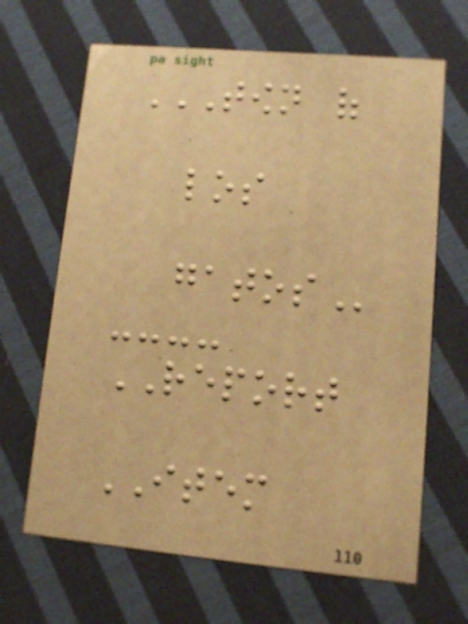TOWN OF
LOS
GATOS
REPORT
ITEM
